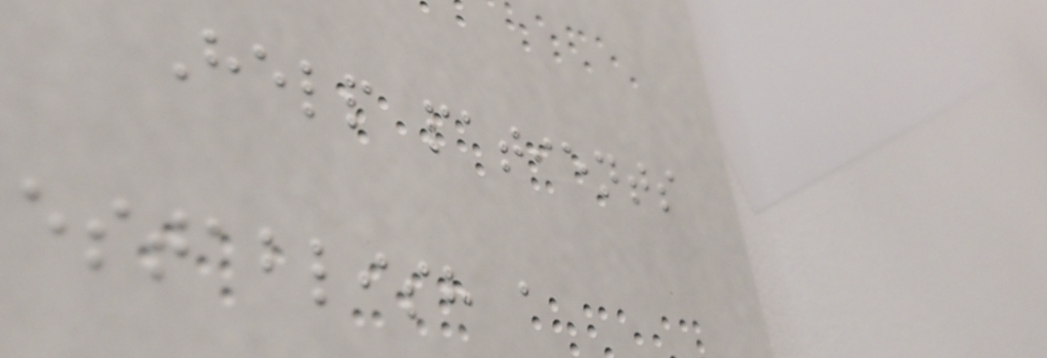Help patients
establish a
